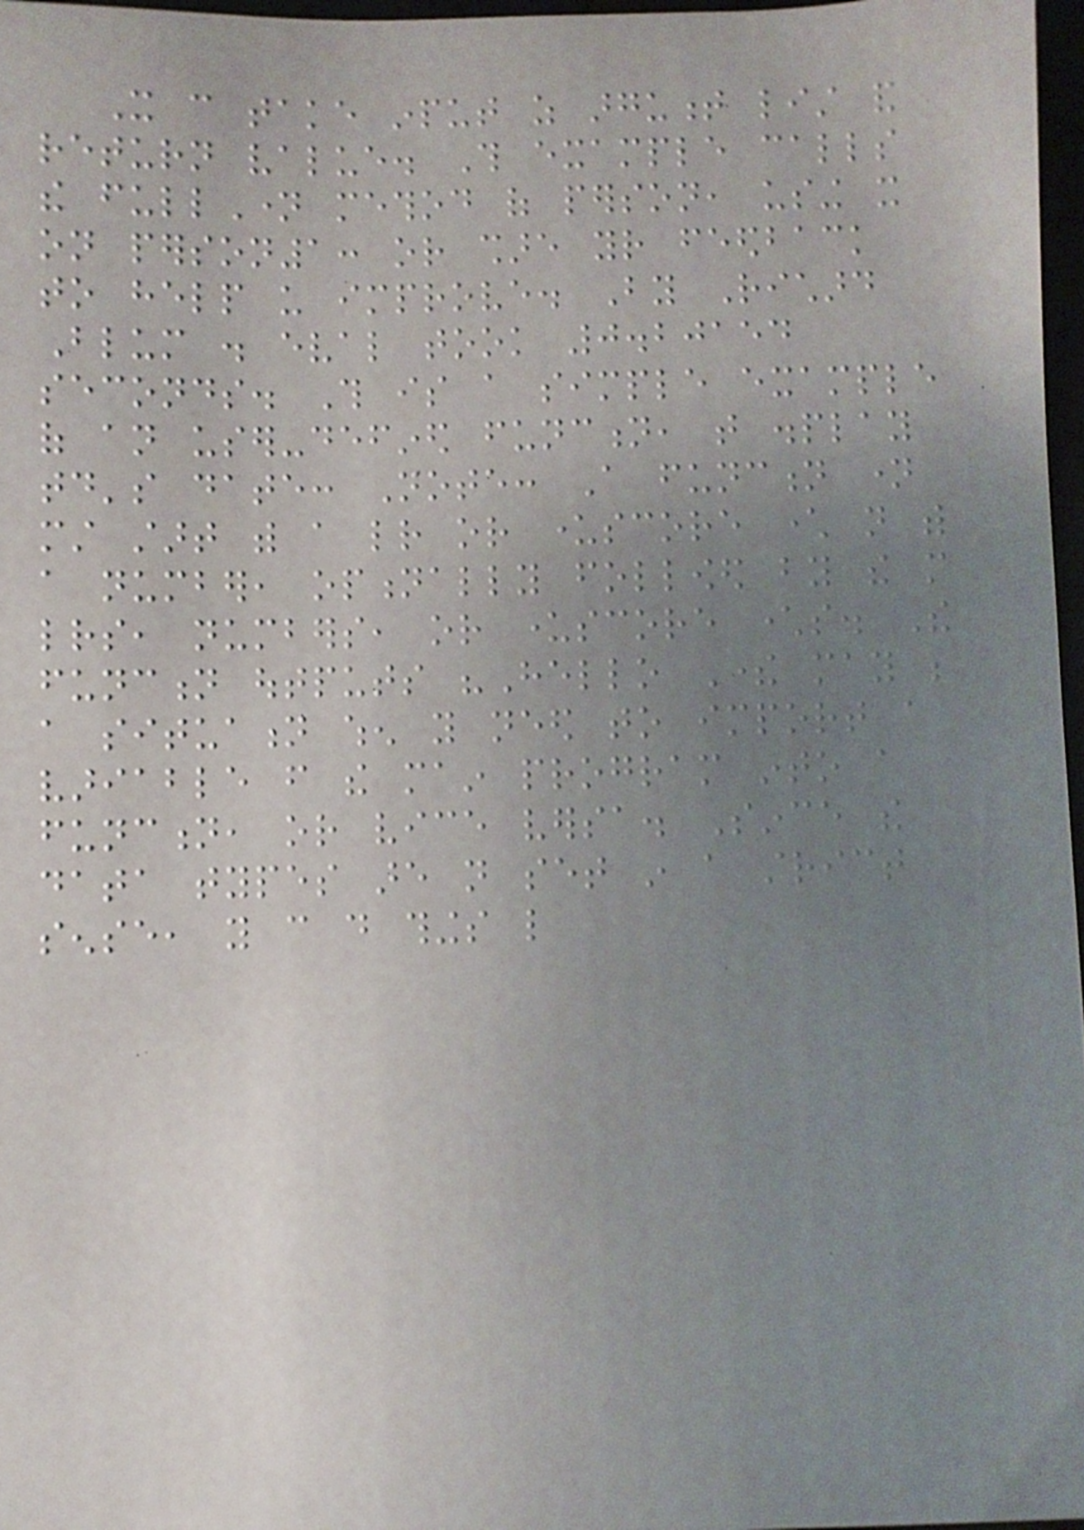It can take input as argument list and
return value. This example calls
the fullName method of person, using it
on person1: or share your feedback
to help us improve. By Richard
Blum . eval took 0.20154
seconds. This is a simple example
of an user-defined function, that display
today's date: Note: A function name
must start with a letter or underscore character not with
a number, optionally followed by the more
letters, numbers, or underscore characters. The
function outputs "Hello There may be
a situation when you need to import a
variable from the main program into a
function, or vice versa. Since the
data types are not set in a strict
sense, you can do things like
